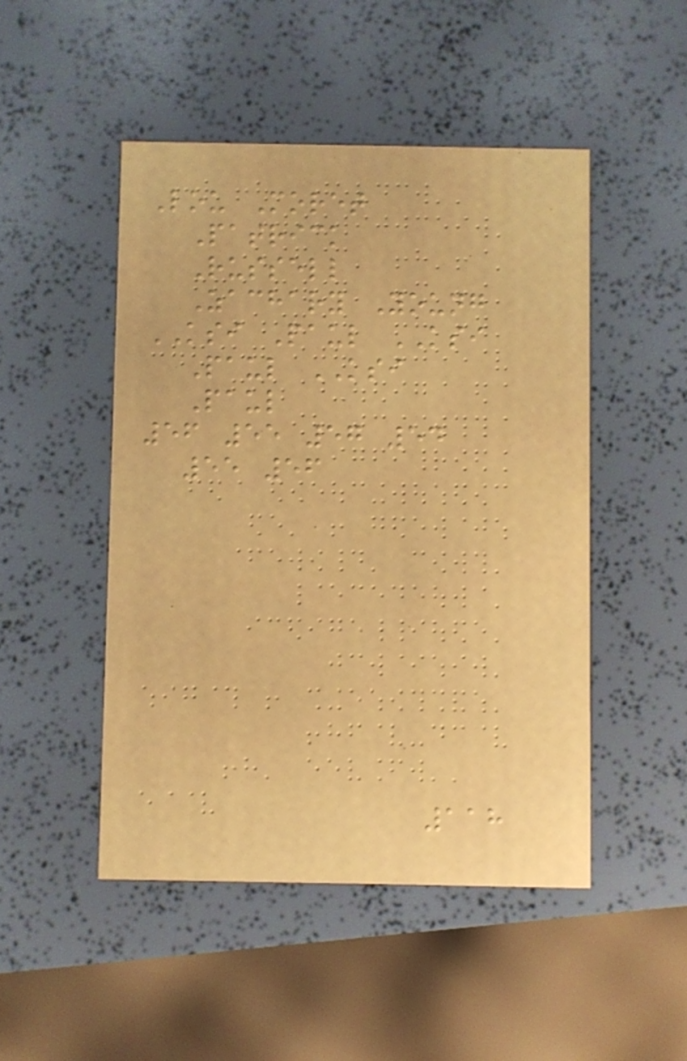Lou Moret
Patrick
Russell
Zachary Young
KSI Paul KSI
Paul KSI
Paul
56 55 57 54
55 56
118
